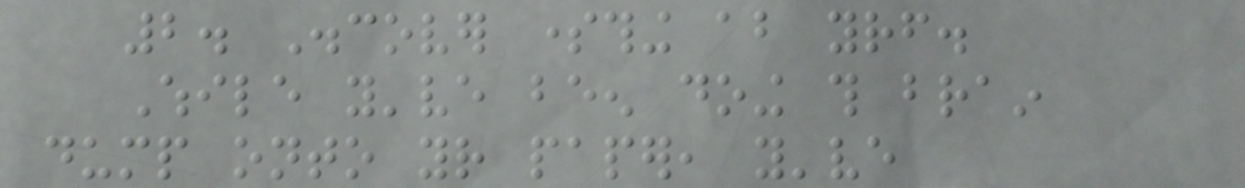2. Discover something about yourself.
While you've been doing this brain
dump onto your paper, you've
